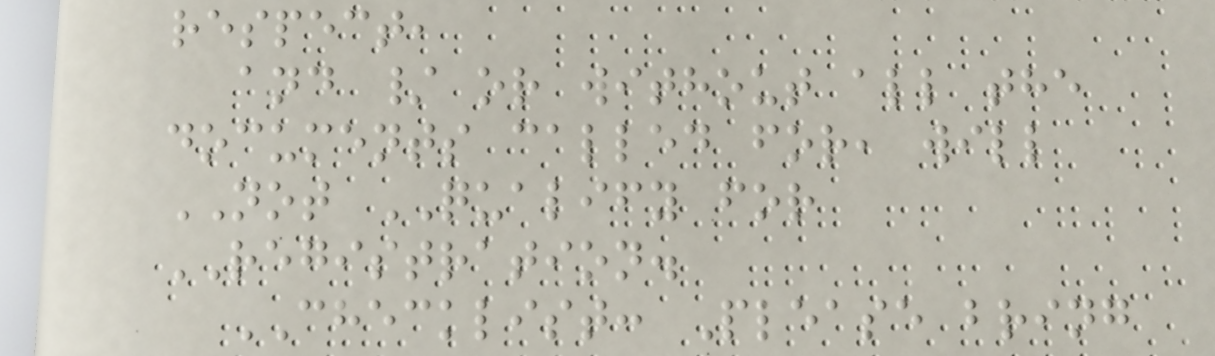respect,
and / or without all the
documents called for, will
NOT QUALIFY for
REGISTRATION.
CHECKLIST: Please bring
